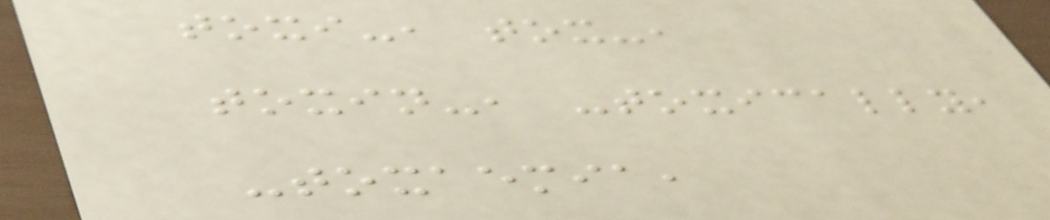toxi-, tox-,
toxin-, -toxically,
-toxaemia,
